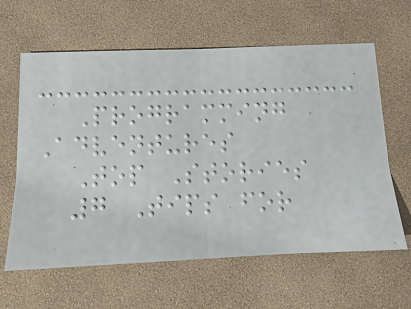Programming
Adventures
Top Stories
7 Tips for
